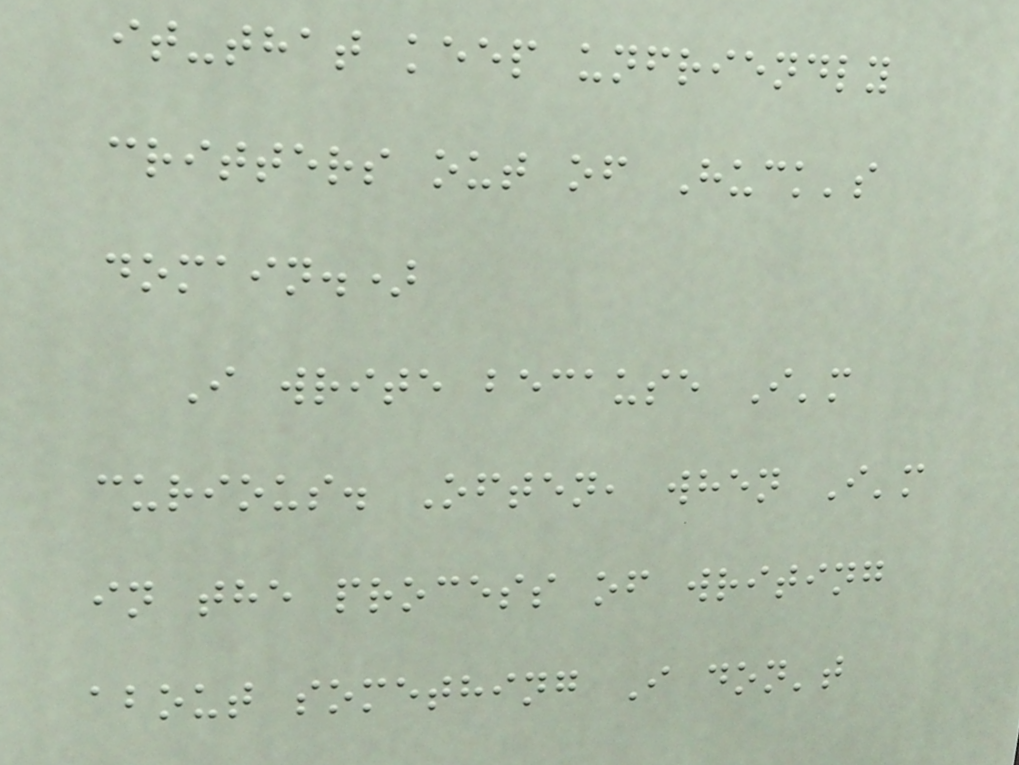it-that keep unfriendly
critters out of Huck's
domain.)
I write because I'm
curious. Often, when I'm
in the process of writing
about something I don't
